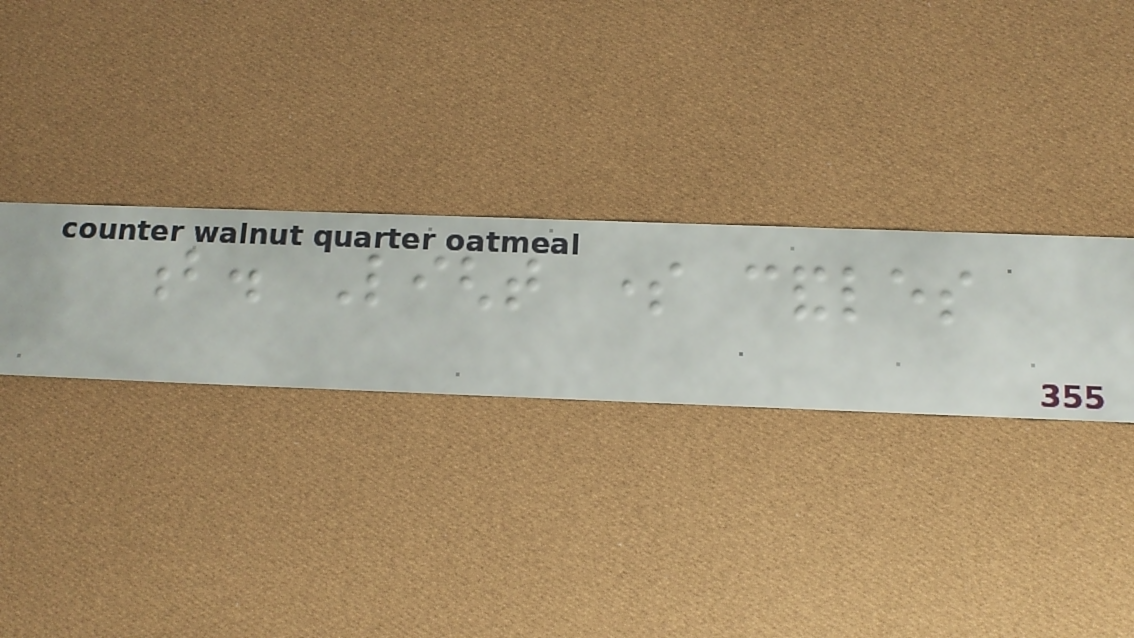b. Light some candles
